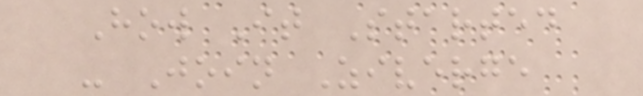How It Started
- Join Ziverge
